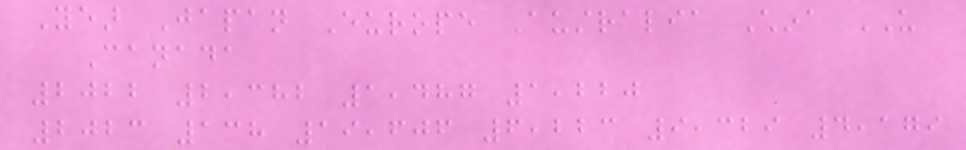Year Japan Europe Australia China US
Canada
2022 2,382 1,487 1,220
2023 138 19,606 6,223 9,329 4,179
